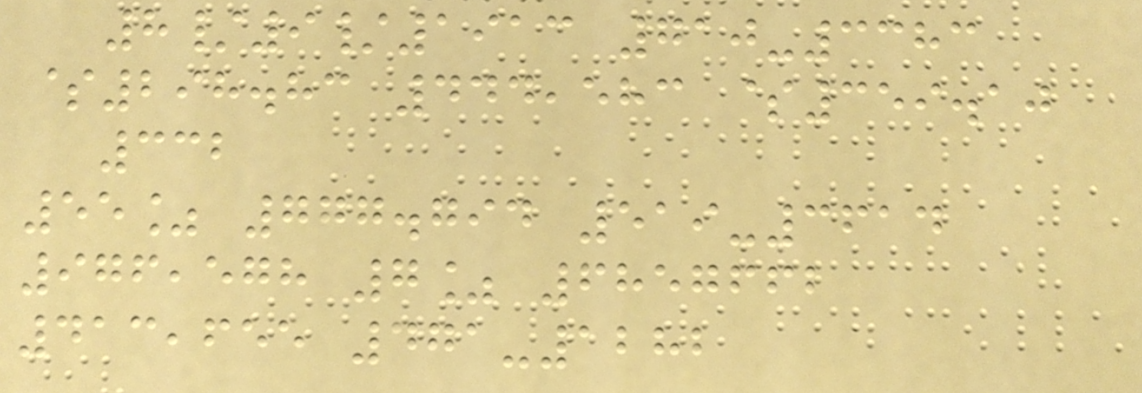8/9/1913 710-3383
$298.83 444,583 $359.10
332
55% 777.794 519-3614
976,578 7% 6857662
413,655 471-1282
